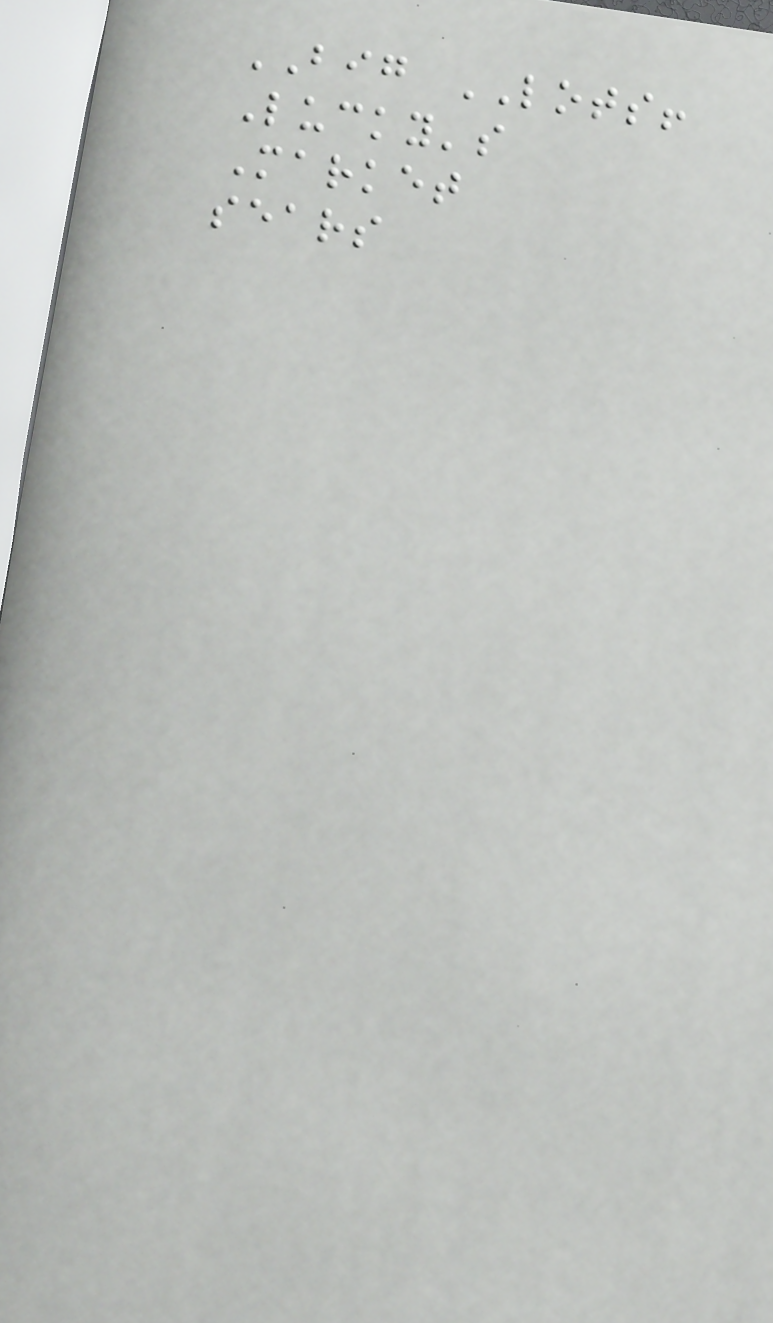BIG LOTS!
Lucky's
Market
sears
